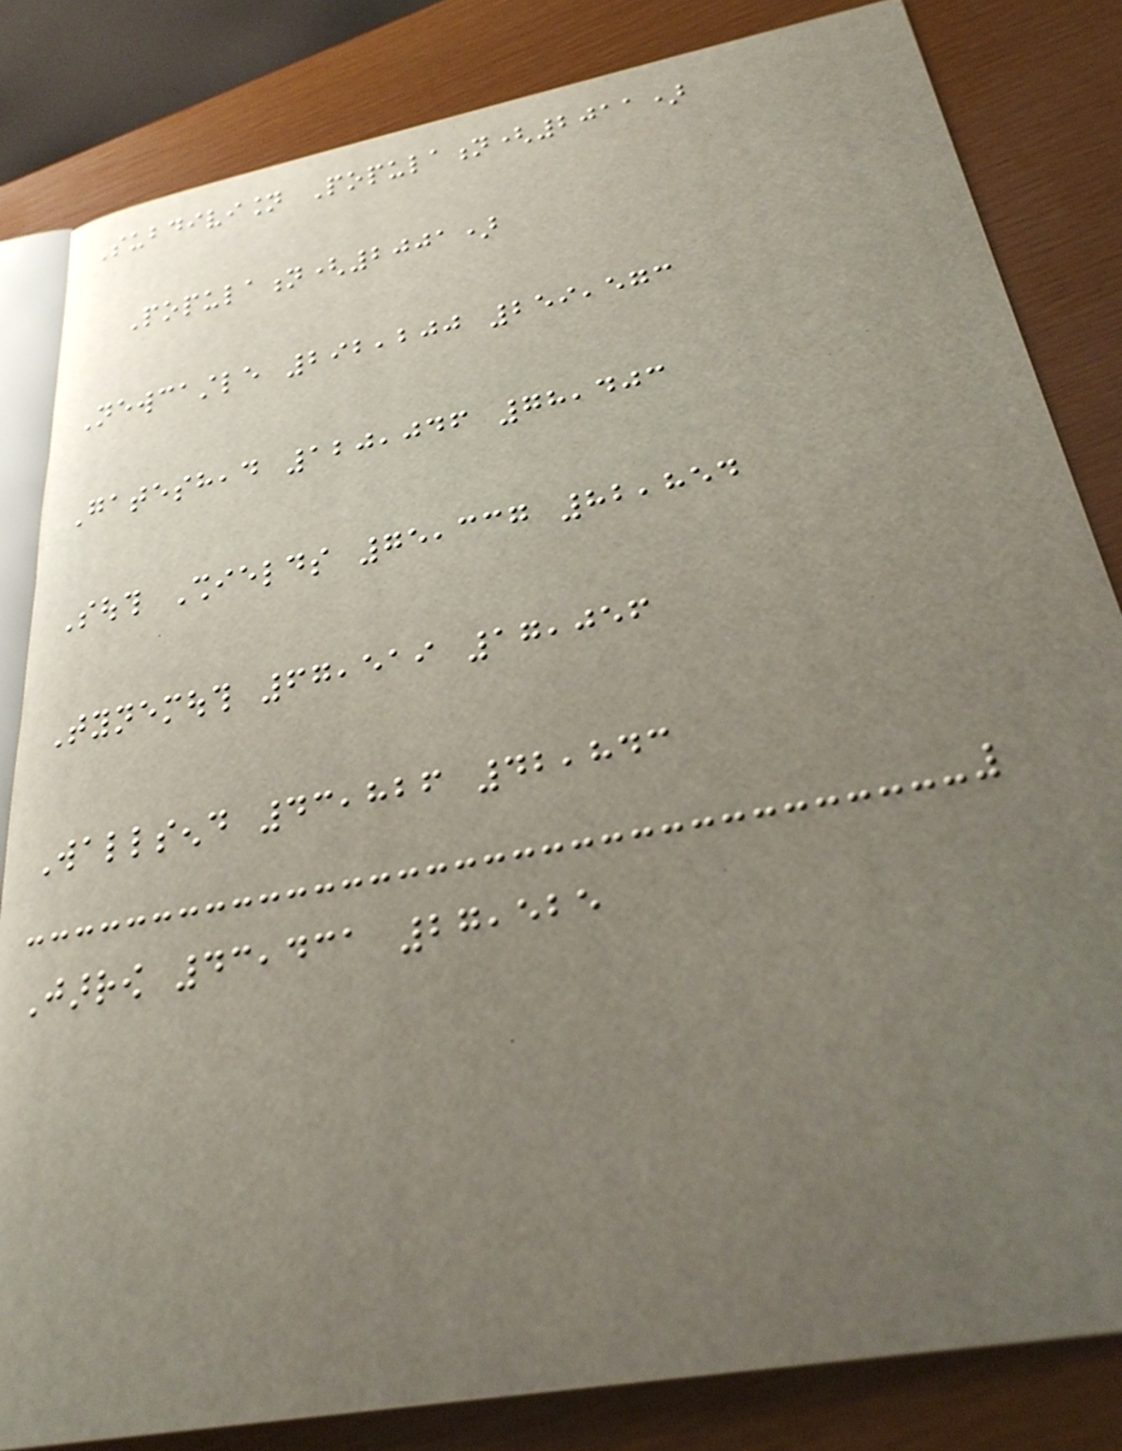Subdivision Population(2011)
Population(2001)
Newcastle 292,200 259,573
Gateshead 120,046 78,403
South Shields 75,337 82,854
Tynemouth 67,519 17,056
Wallsend 43,826 42,843
Jarrow 43,431 27,525
